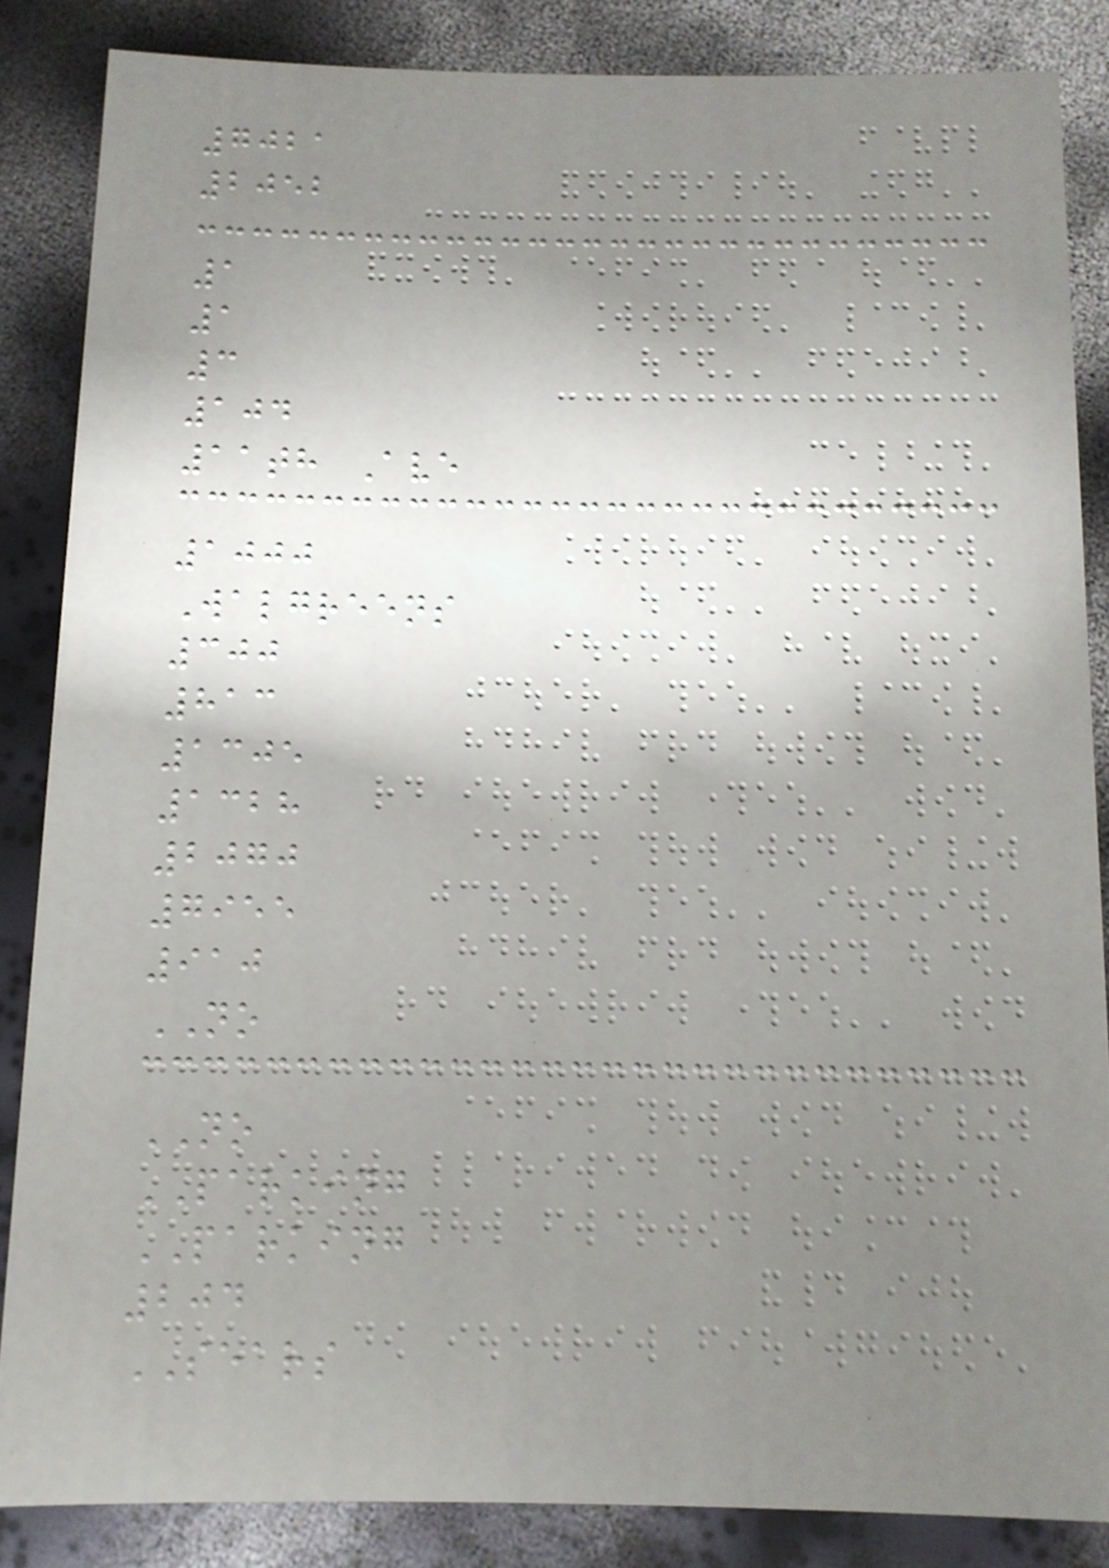7021
2052
1
1
3
104
11th Ave
1000
Walgreens
300
813
1305
1328
2070
7955
910
NO
NO
PARKING
PARKING
204
SEARS
